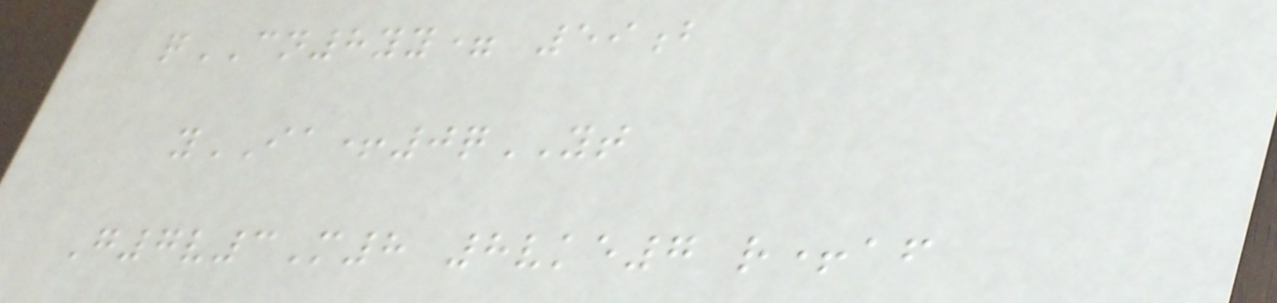qCN8yy= 59b
yIA+0qYT
G7v3M8 8vke7 r+af
